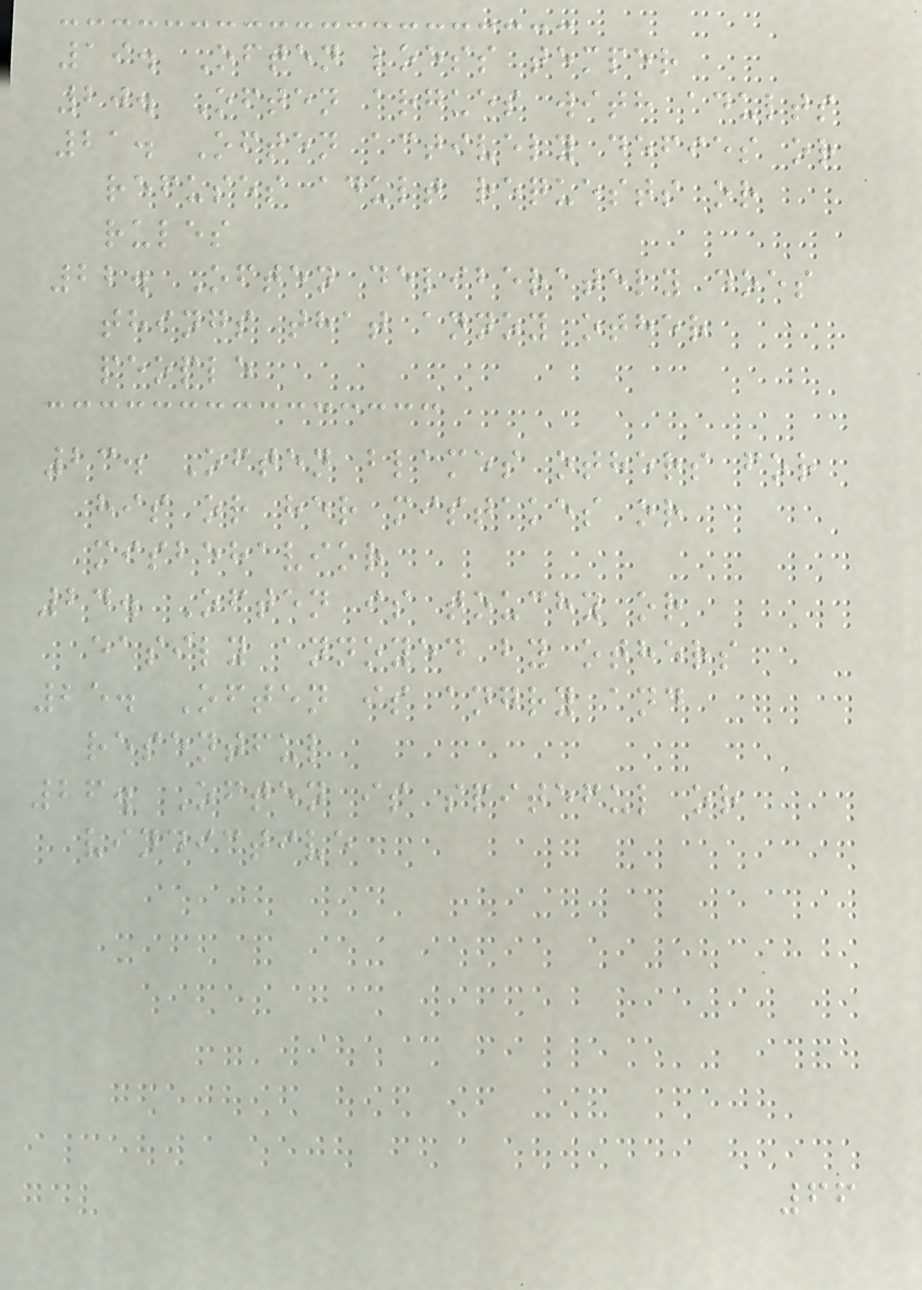19. Often loess temper
20. Often argues with adults
21. Often actively defies or
refuses adult requests or
rules
22. Often deliberately does
things that annoy other
people
23. Often blames others for
his or her mistakes or
misbehavior
24. Often is touchy or
easily annoyed by others
25. Often is angry and
resentful
26. Often is spiteful or
vindictive
66
